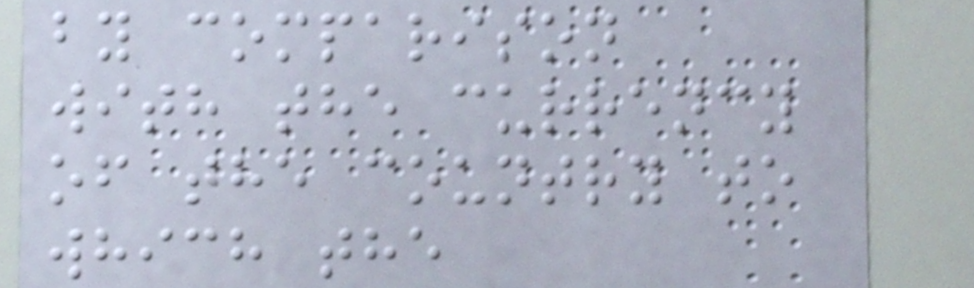by comparison
with the currency
of the country to
which the
